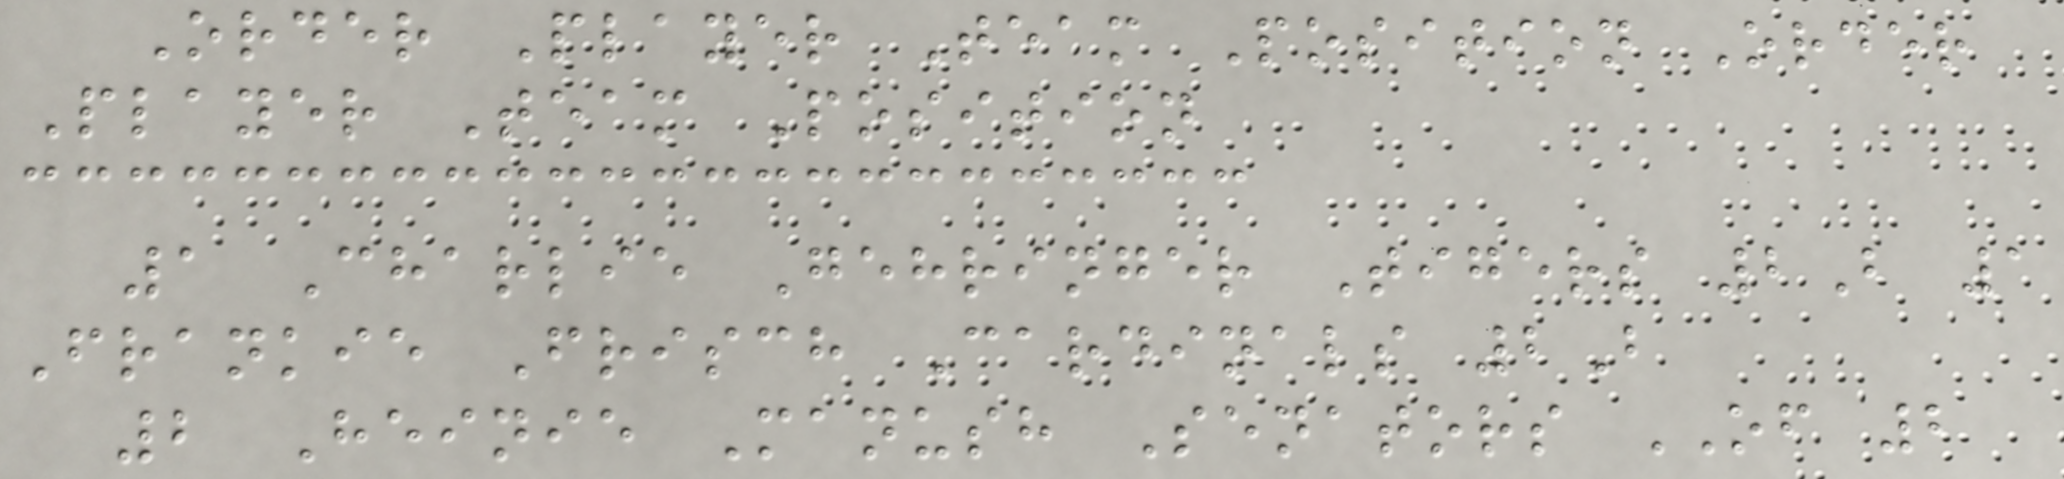Order Player Team Position Order
Player Team Position
1 Charlie Gehringer Tigers 2B 1
Frankie Frisch Cardinals 2B
2 Heinie Manush Senators OF 2
